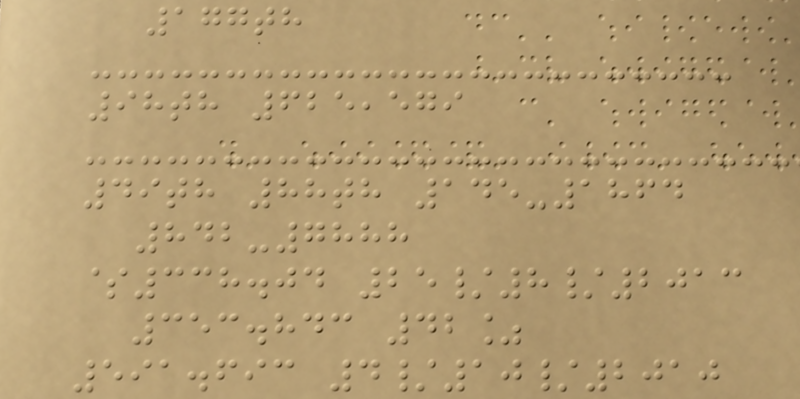177th
98th 625,579
49th 88th 145-1864
842-7888
$338.04 25/8/2013
353.843 42%
591.693 4/10/2010
